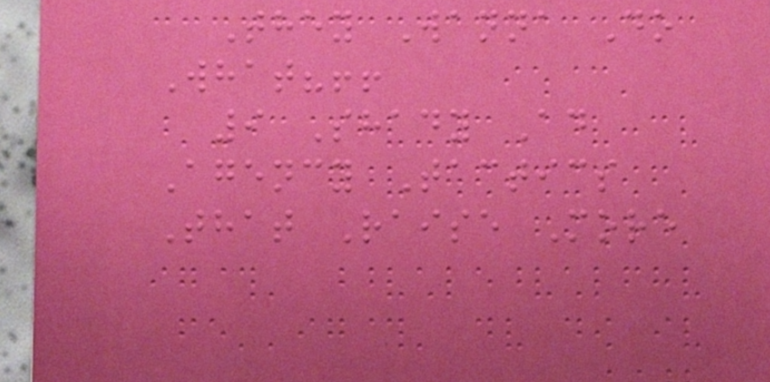They Wanna Do
What?!!
9 Shady Ad
Agency Tactics
That Raise More
